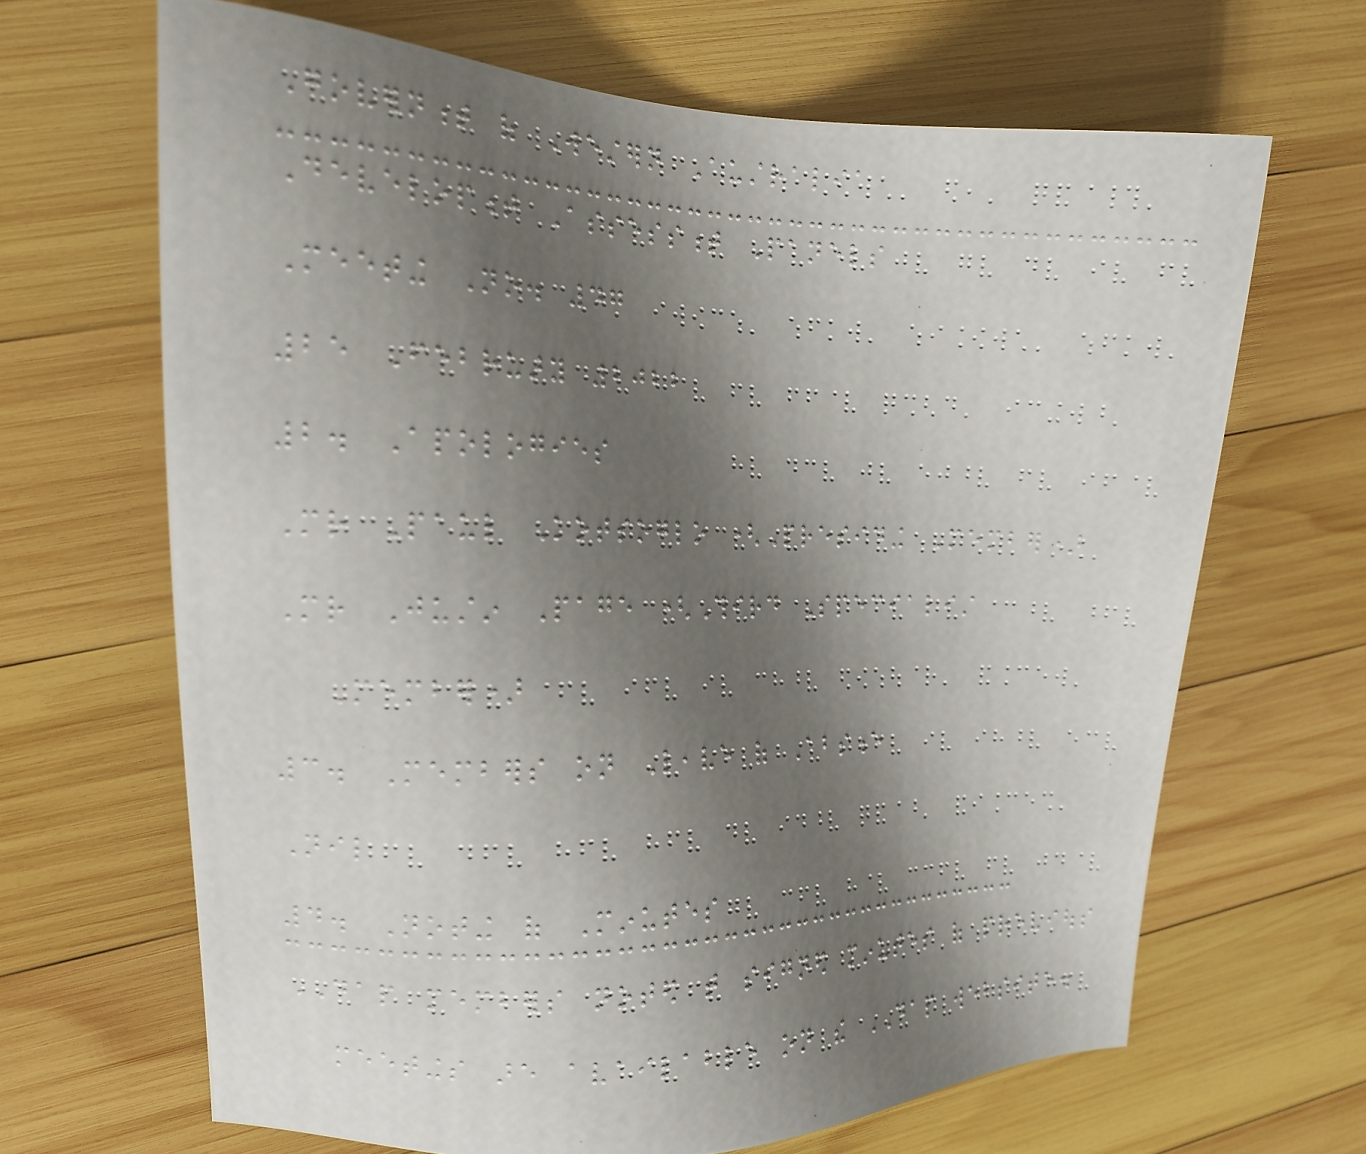Government of Western Australia
Development Assessment Panels
Meeting No. 47
25 February 2022
2. Apologies
Mr Paul Kotsoglo (Presiding Member)
Mr Justin Page (Third Specialist
Member)
3. Members on Leave of Absence
Nil
4. Noting of Minutes
DAP members noted that signed minutes of previous
meetings are available on the DAP website.
